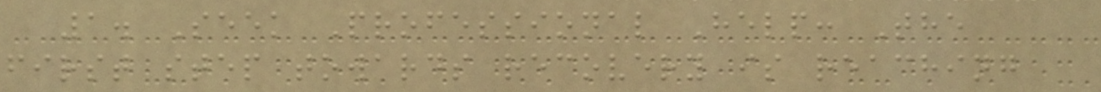1. Seek Professional Help: The
first step towards recovery is reaching
